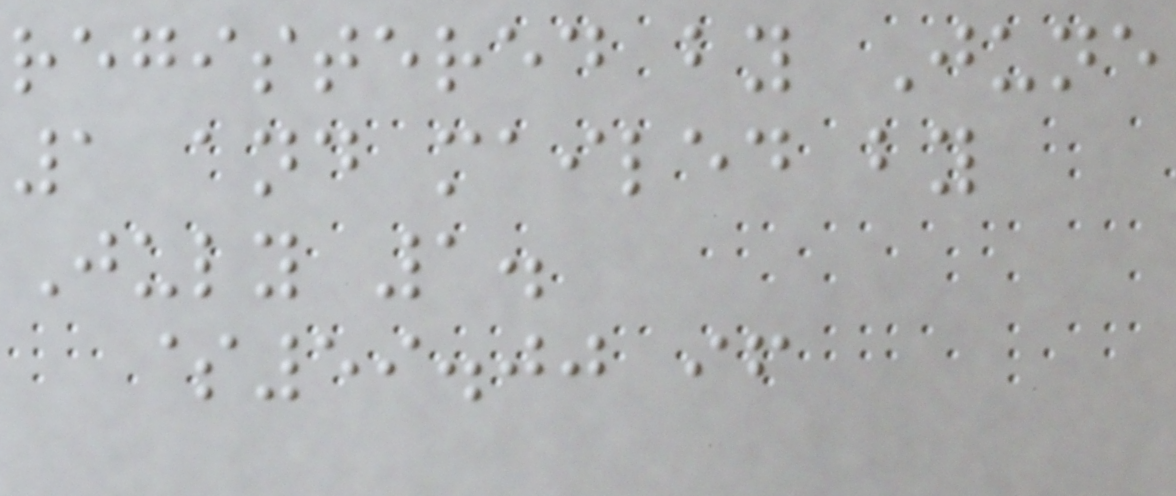registered by June
1 and mailed by
July 1.
$59.00 if
